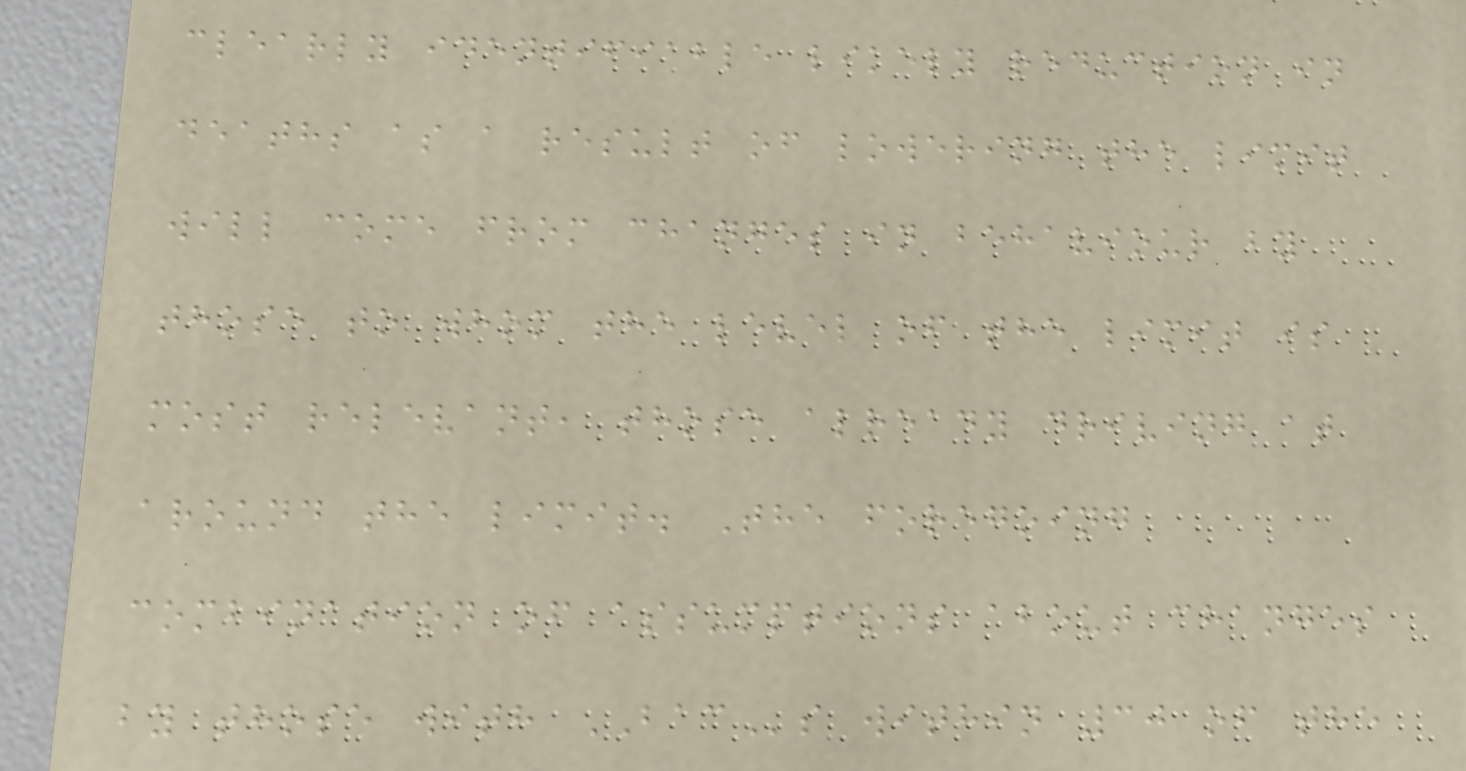clearly identifiable likely reduction in
deaths as a result of lowering the limit
will come from changes in behaviour by
those to whom the level of the limit is
most relevant, those already driving at
around the limit. The foregoing
combination of assumptions about changes
by those with BACs within 30 of the
